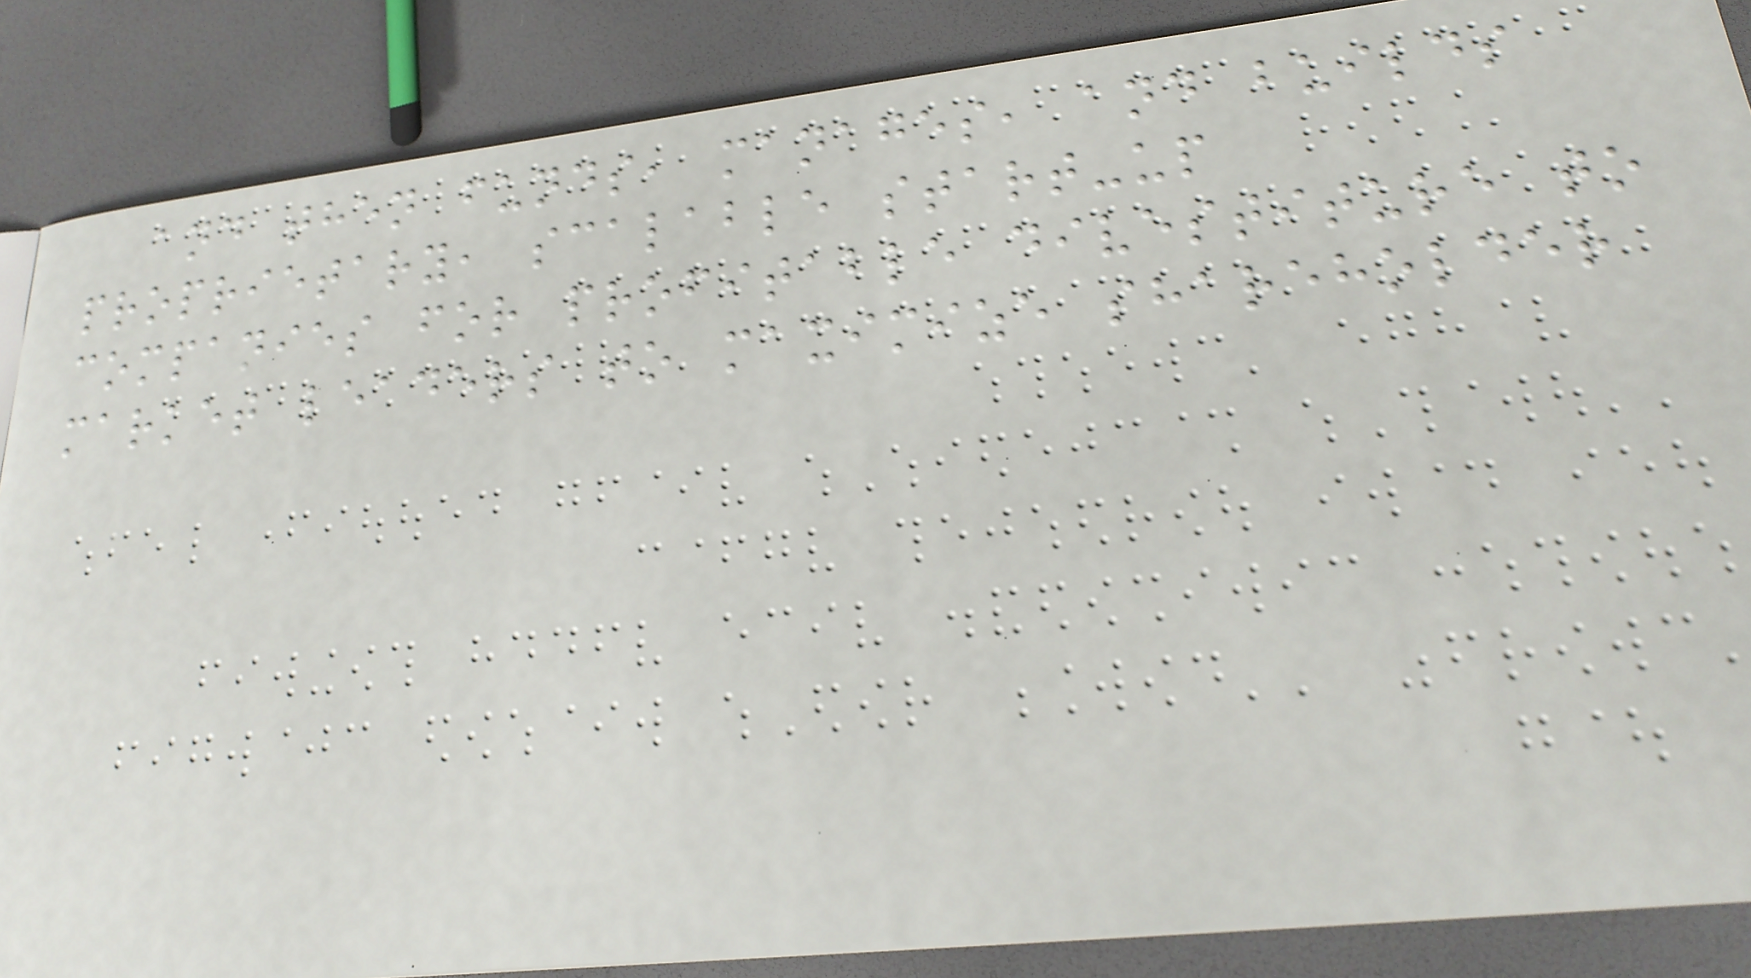and then funds, manages, and builds
proprietary, scalable start-up
companies for profitable divestiture to
market leaders to maximize shareholder
